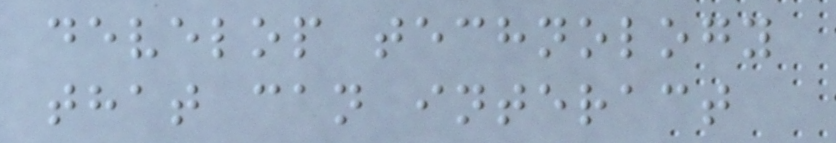develop technology
that can interact
